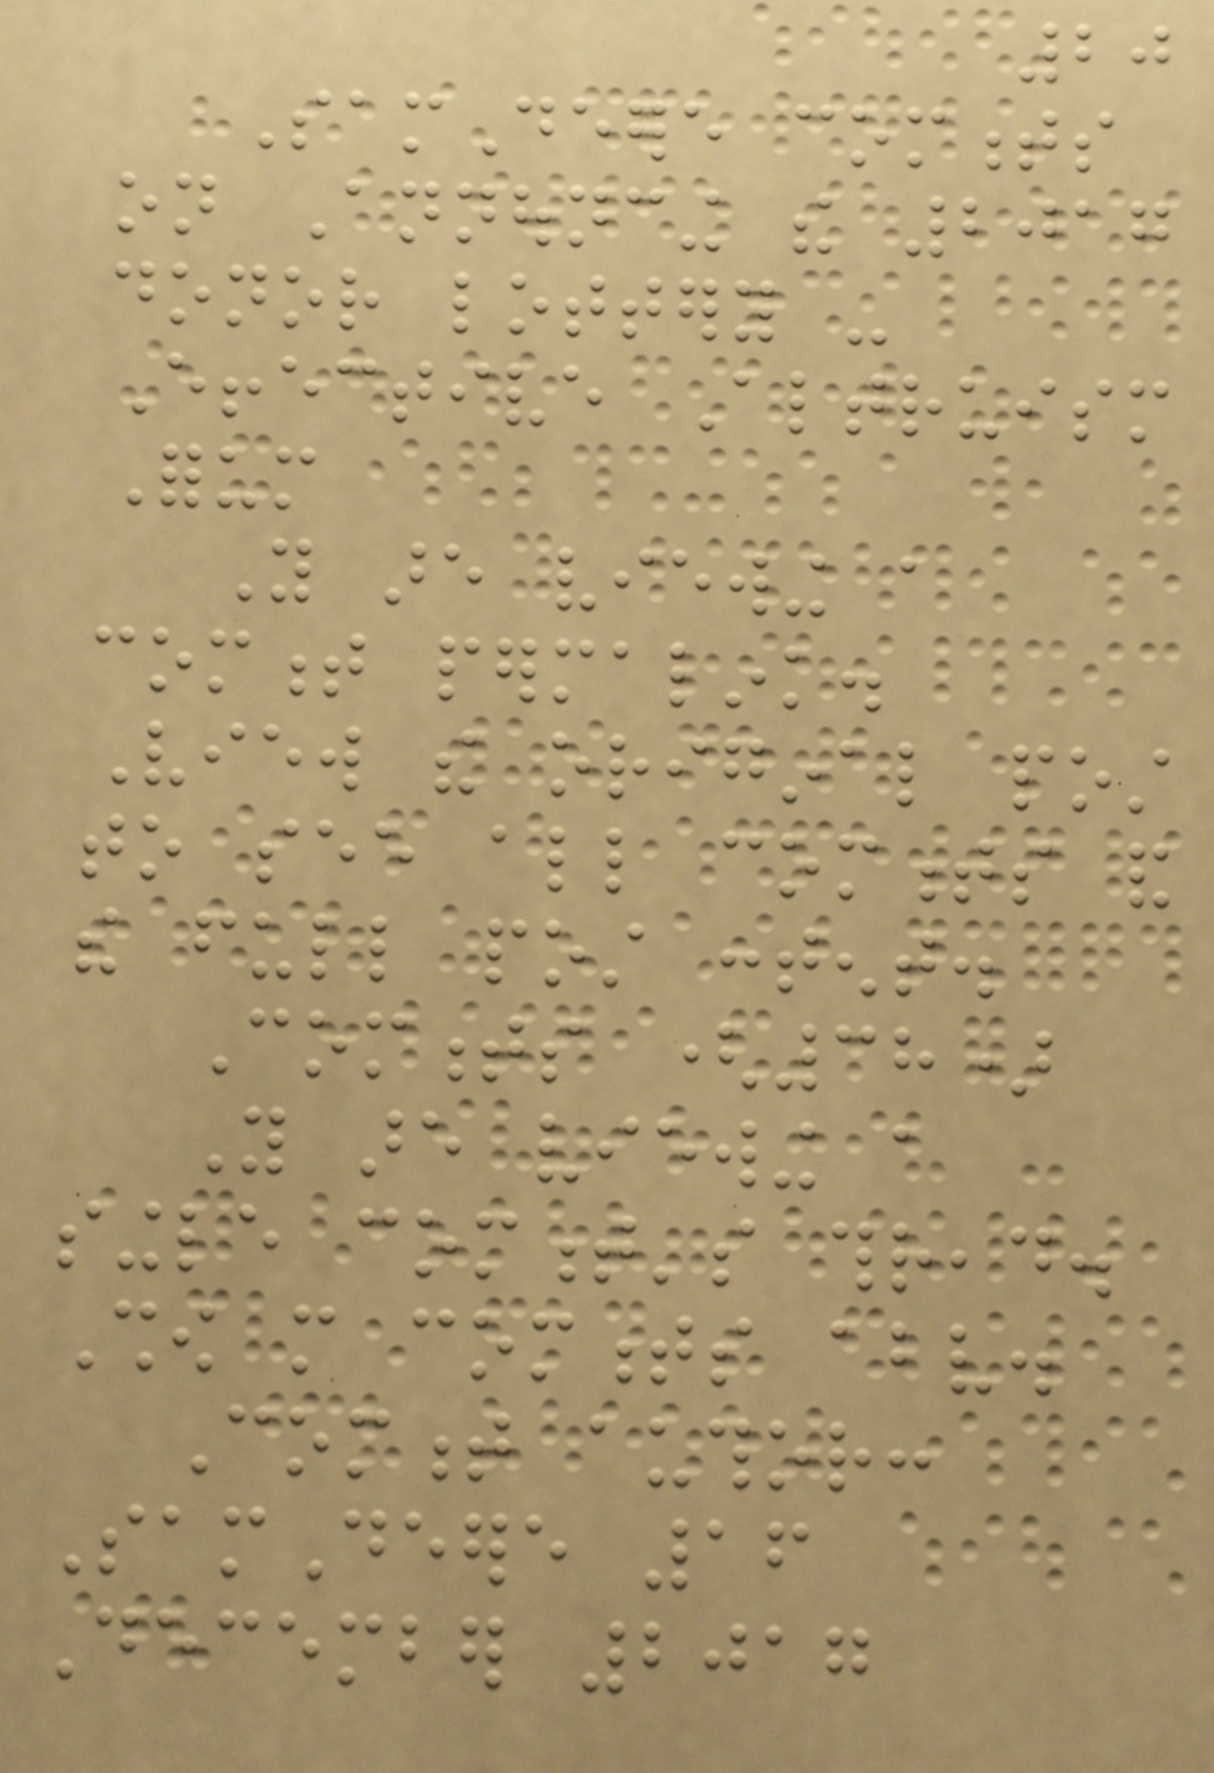20
SamDeere comments
on Announcing the 2017
donor lottery -
Effective Altruism
Forum
You are viewing a
comment permalink.
View the original post
to see all comments and
the full post content.
Comments (38)
You are viewing a
single comment's thread.
Show more comments above.
Comment author:
SamDeere 16
December 2017
